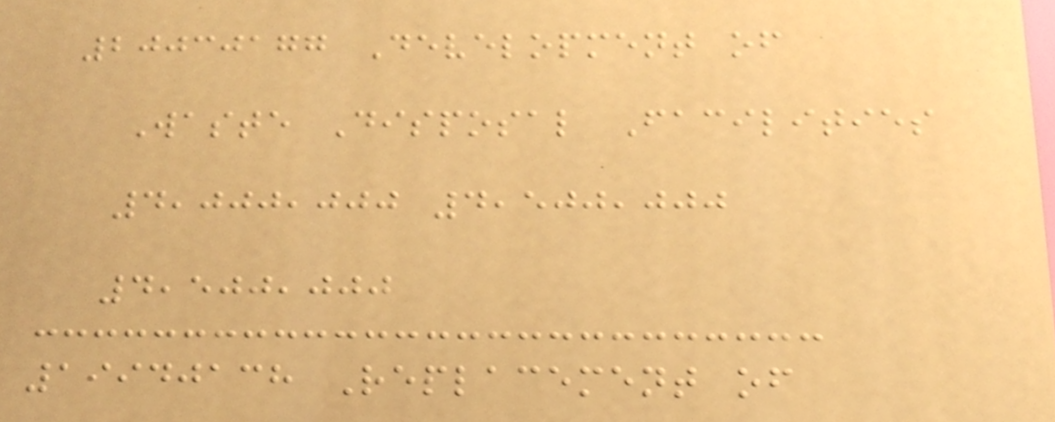20030177 Development of
Waste Disposal Facilities
4,000,000 4,500,000
4,500,000
19940138 Replacement of
